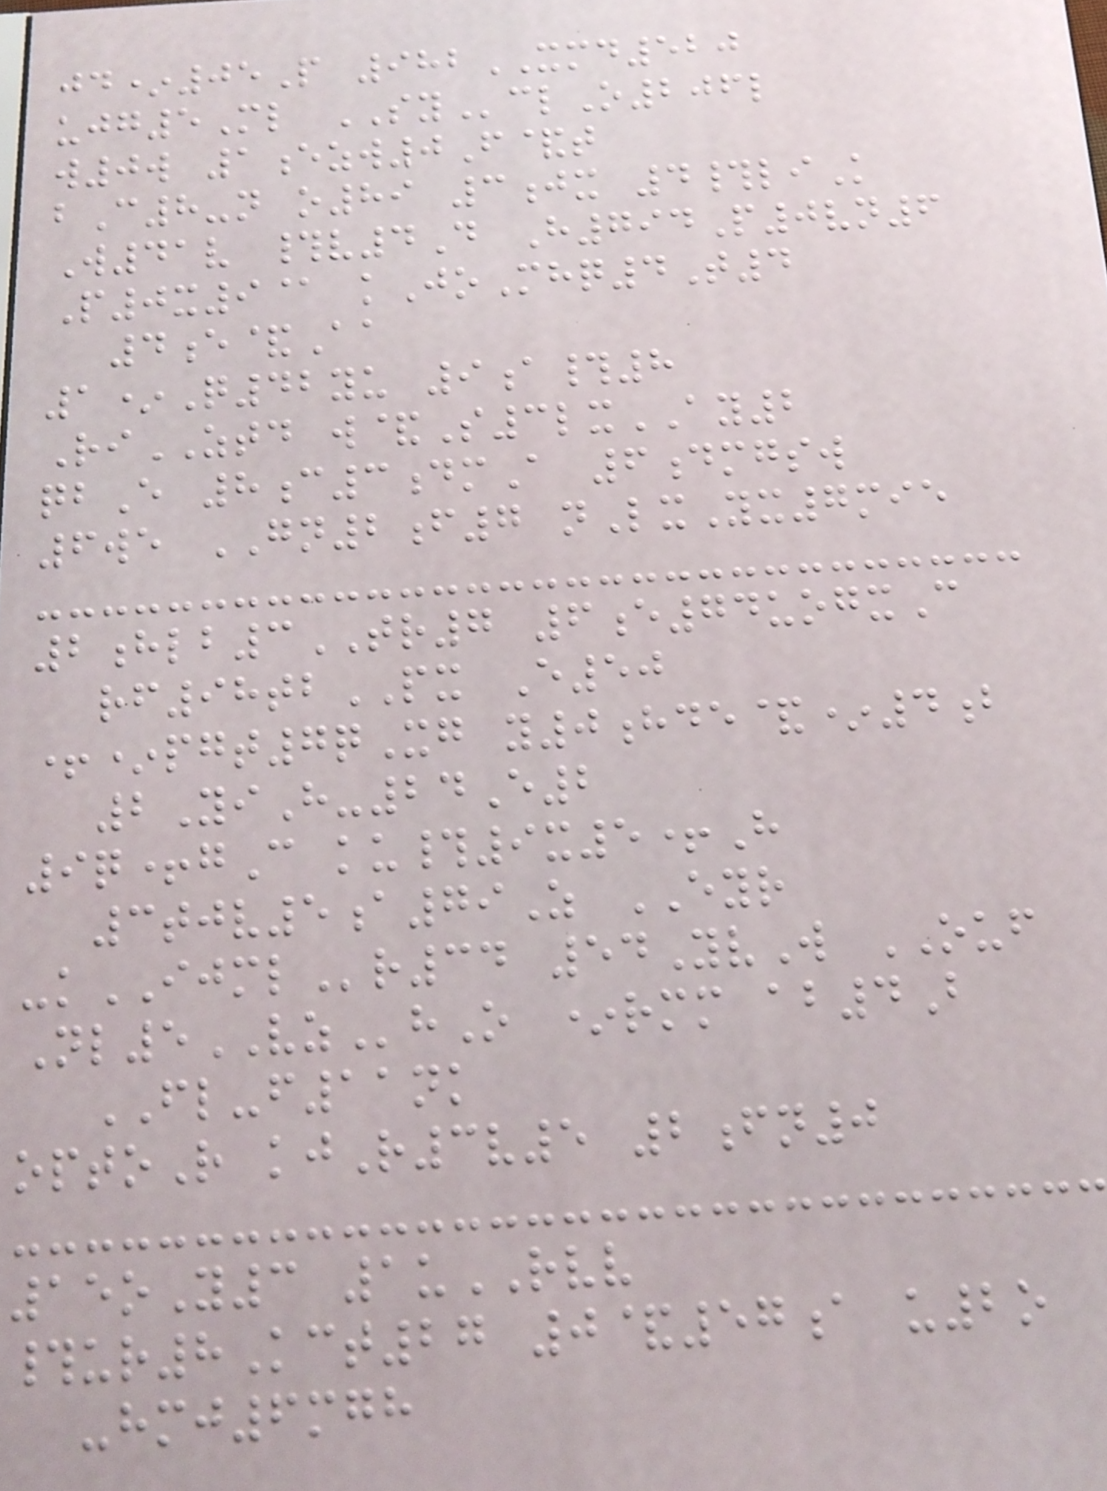jd*05P 982XMD520
ujg5Ml SYclO206l
w0w 1ezw0F&t
bC8-n o89 3jx 4#liK
W41v #v4D H794P0vn6
P0x9@ kJoMhq4T4
4e&Aa
1*Q42yu 9a#8
RiZTD w&S3lxAY2
qbE 8c3dmA 6dmgsw
6we GN2f7 nLxYx7mie
2hlb3TR7 6e74uogxC
rf98tbPX E50
+*pgt7qXg y0hde&*4b
2YiH-24E2
9q+gC ku#9x5+H
3tjv5a79Z EYR
-kIJMLr34 54YvW OUF
Nl5VZhO *rmm ab4B
FL-f11nk
optoR kjR3v5 2fn0
15oY3 1uRVV
#ur8Kct27 0&57a u2o
-hmj6mgh
